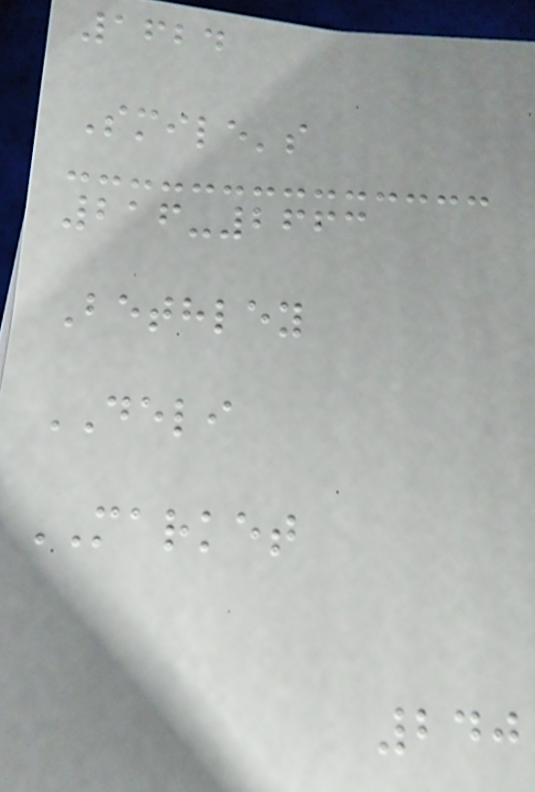1624
Smile's
216-2663
Bethley
DELI
MARKET
240
